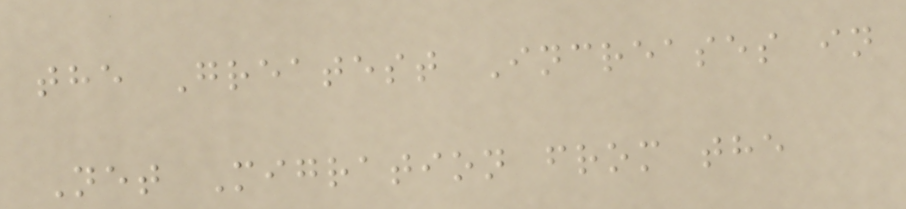the Greatest Increases in
Net Migration from the
